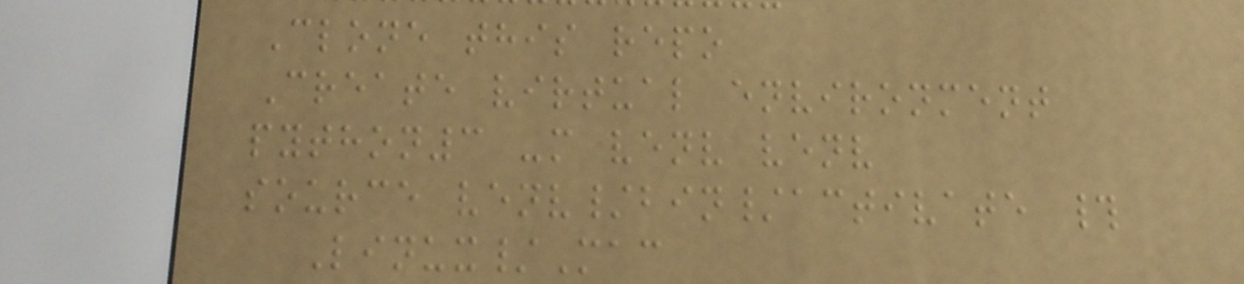Clone this repo
Create virtual environment
python3 -m venv venv
source venv/bin/activate #
Linux/Mac
